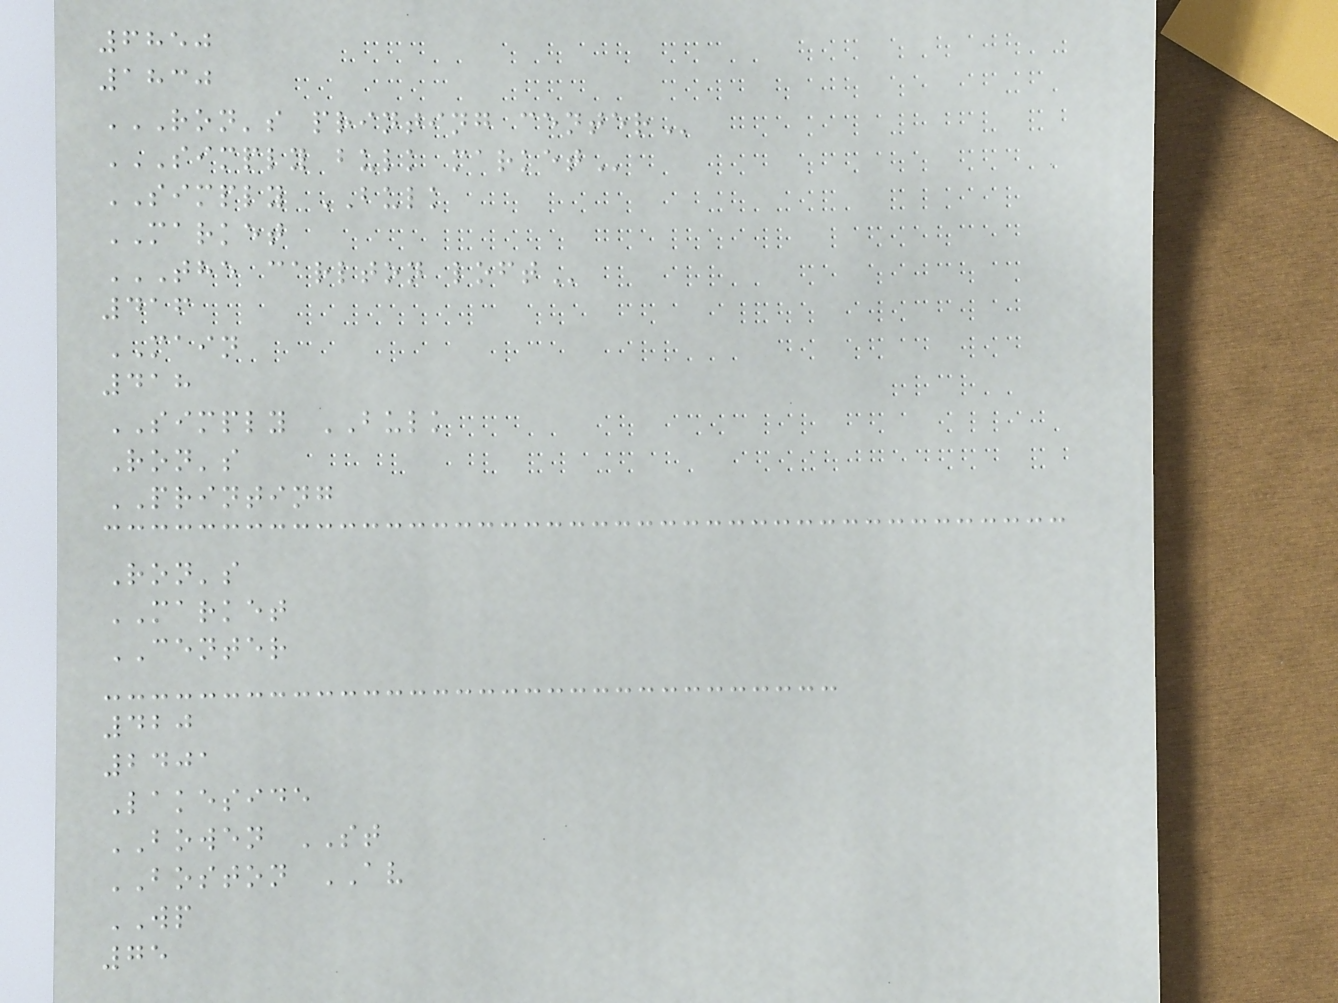6850
1830
RON'S PRINTING CENTER
SIMPLY BULK MARKET
SIMPLY BULK
MARKET
THE CARLTON LOFT
416
MAIN
418
SIMPLY BULK
Ron's
PRINTING
Ron's
MARKET
CENTER
420
2401
Lakeside
BOWEN ST
BOSTON AV
WP
75
